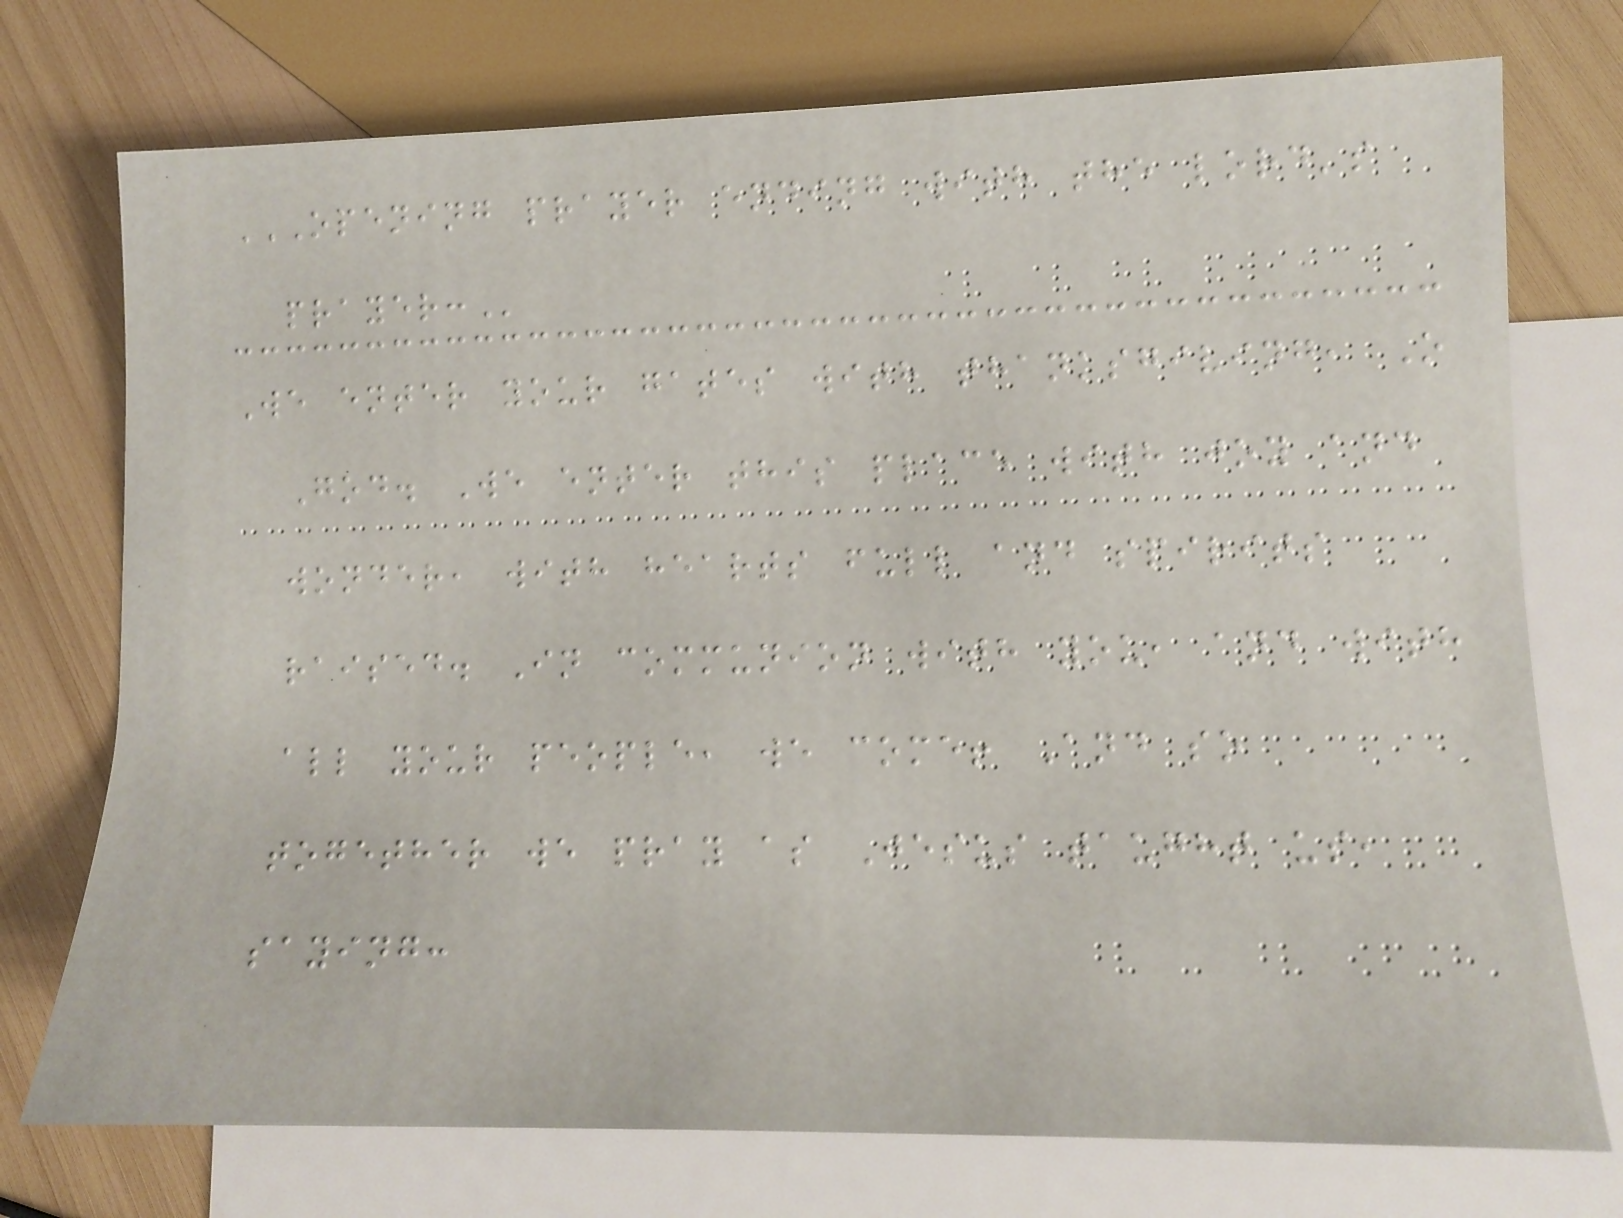OPENING PRAYER ENDING WITH THE LORD'S
PRAYER:
We enter your gates with thanksgiving, O
God. We enter this place with joy and
wonder, with hearts full and spirits
raised. In communion with you, and with
all your people, we come! And so
together we pray as Jesus taught us,
saying:
